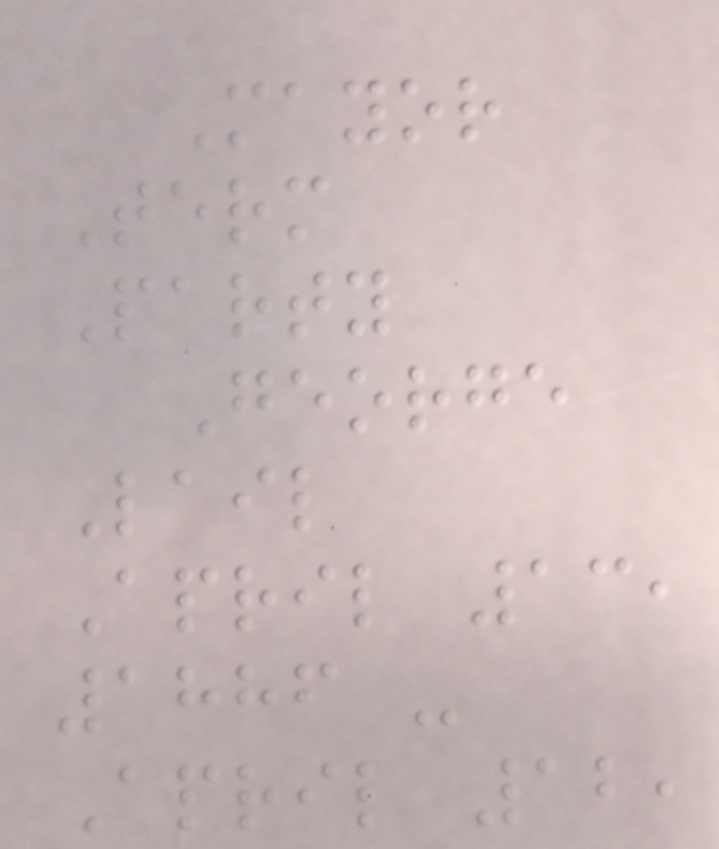Mayor
Term
Party
George
Lail
April 13,
1886 -
April 12,
